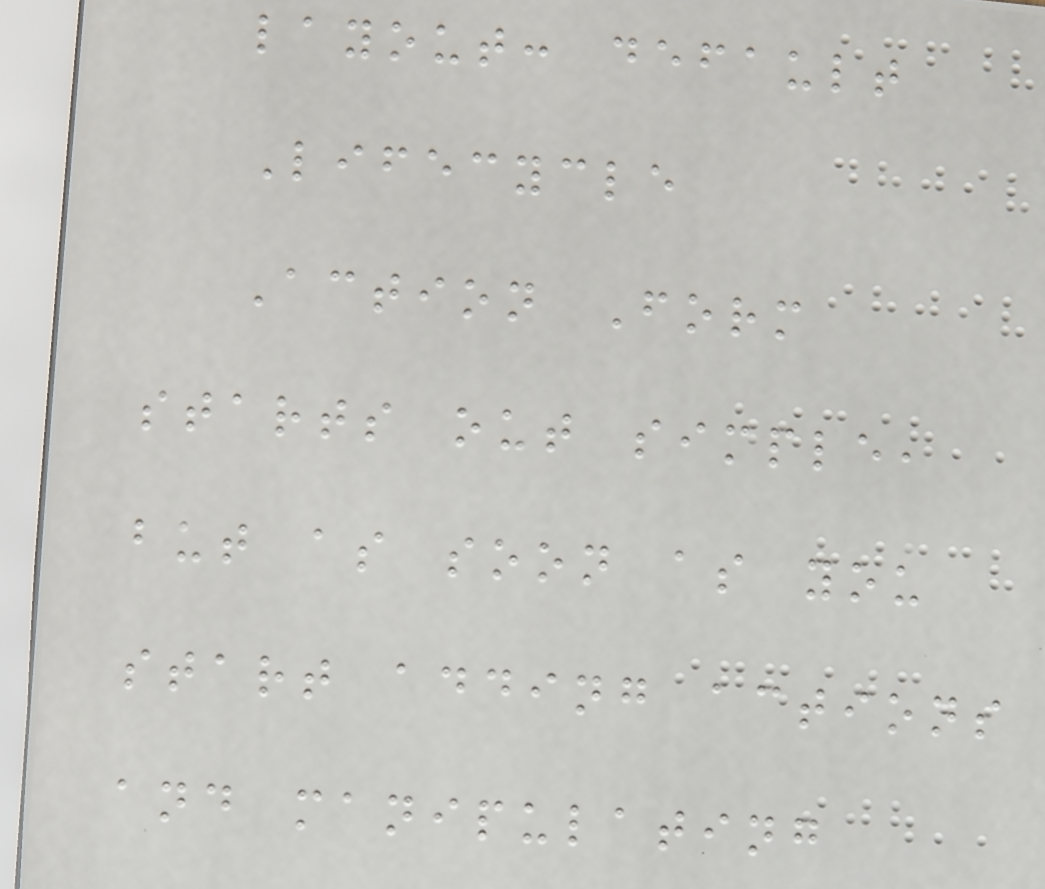layout: default
Lifecycle
Action Form
starts out simple,
but as soon as you
start adding actions
and manipulating
